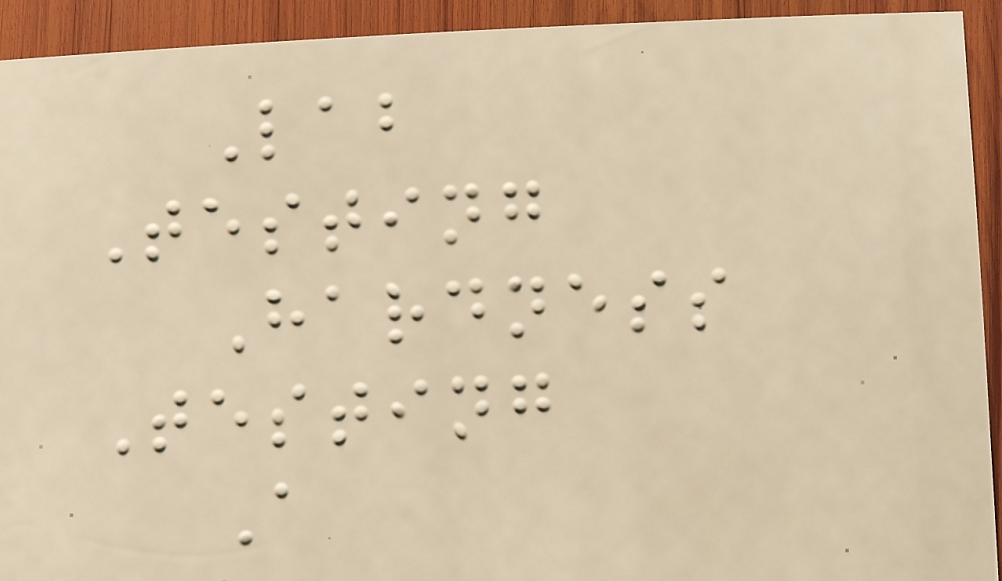Lab
Testing
Hardness
Testing
A
